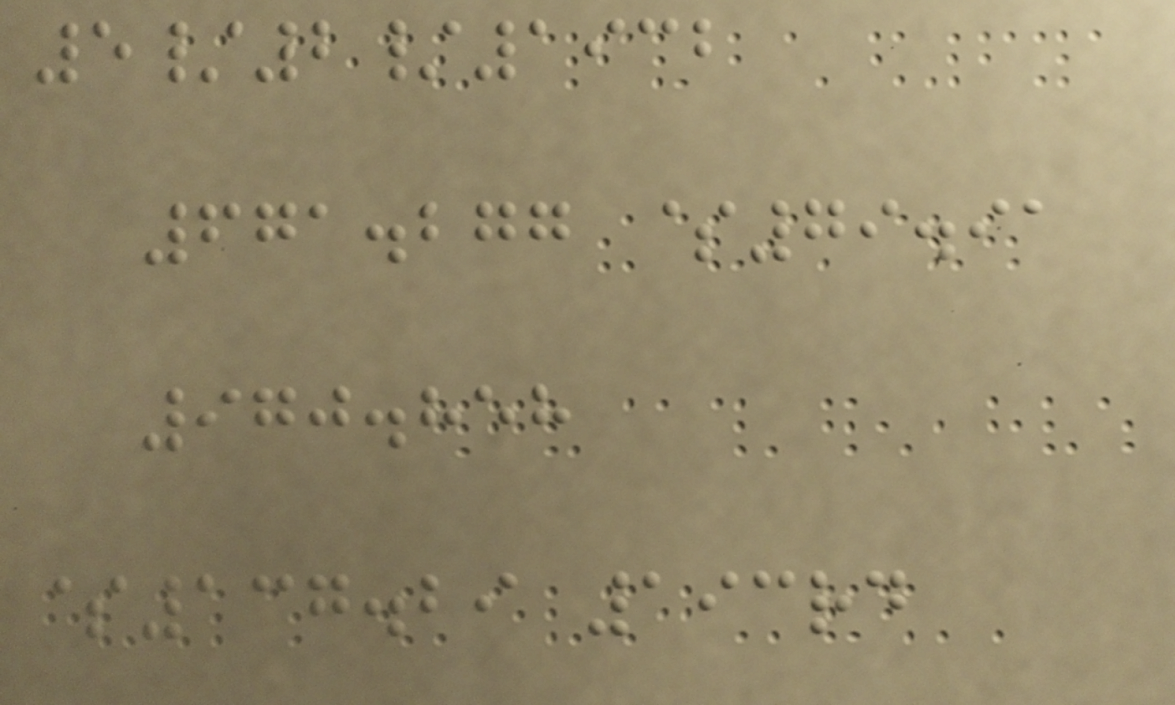5/2/1932
671.277 $79.91
970.858
$137.29 193rd
